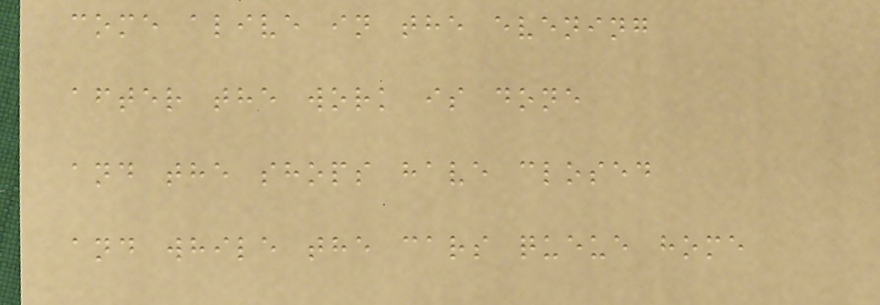come alive in the evening
after the work is done
and the shops have closed
and while the cars queue home
